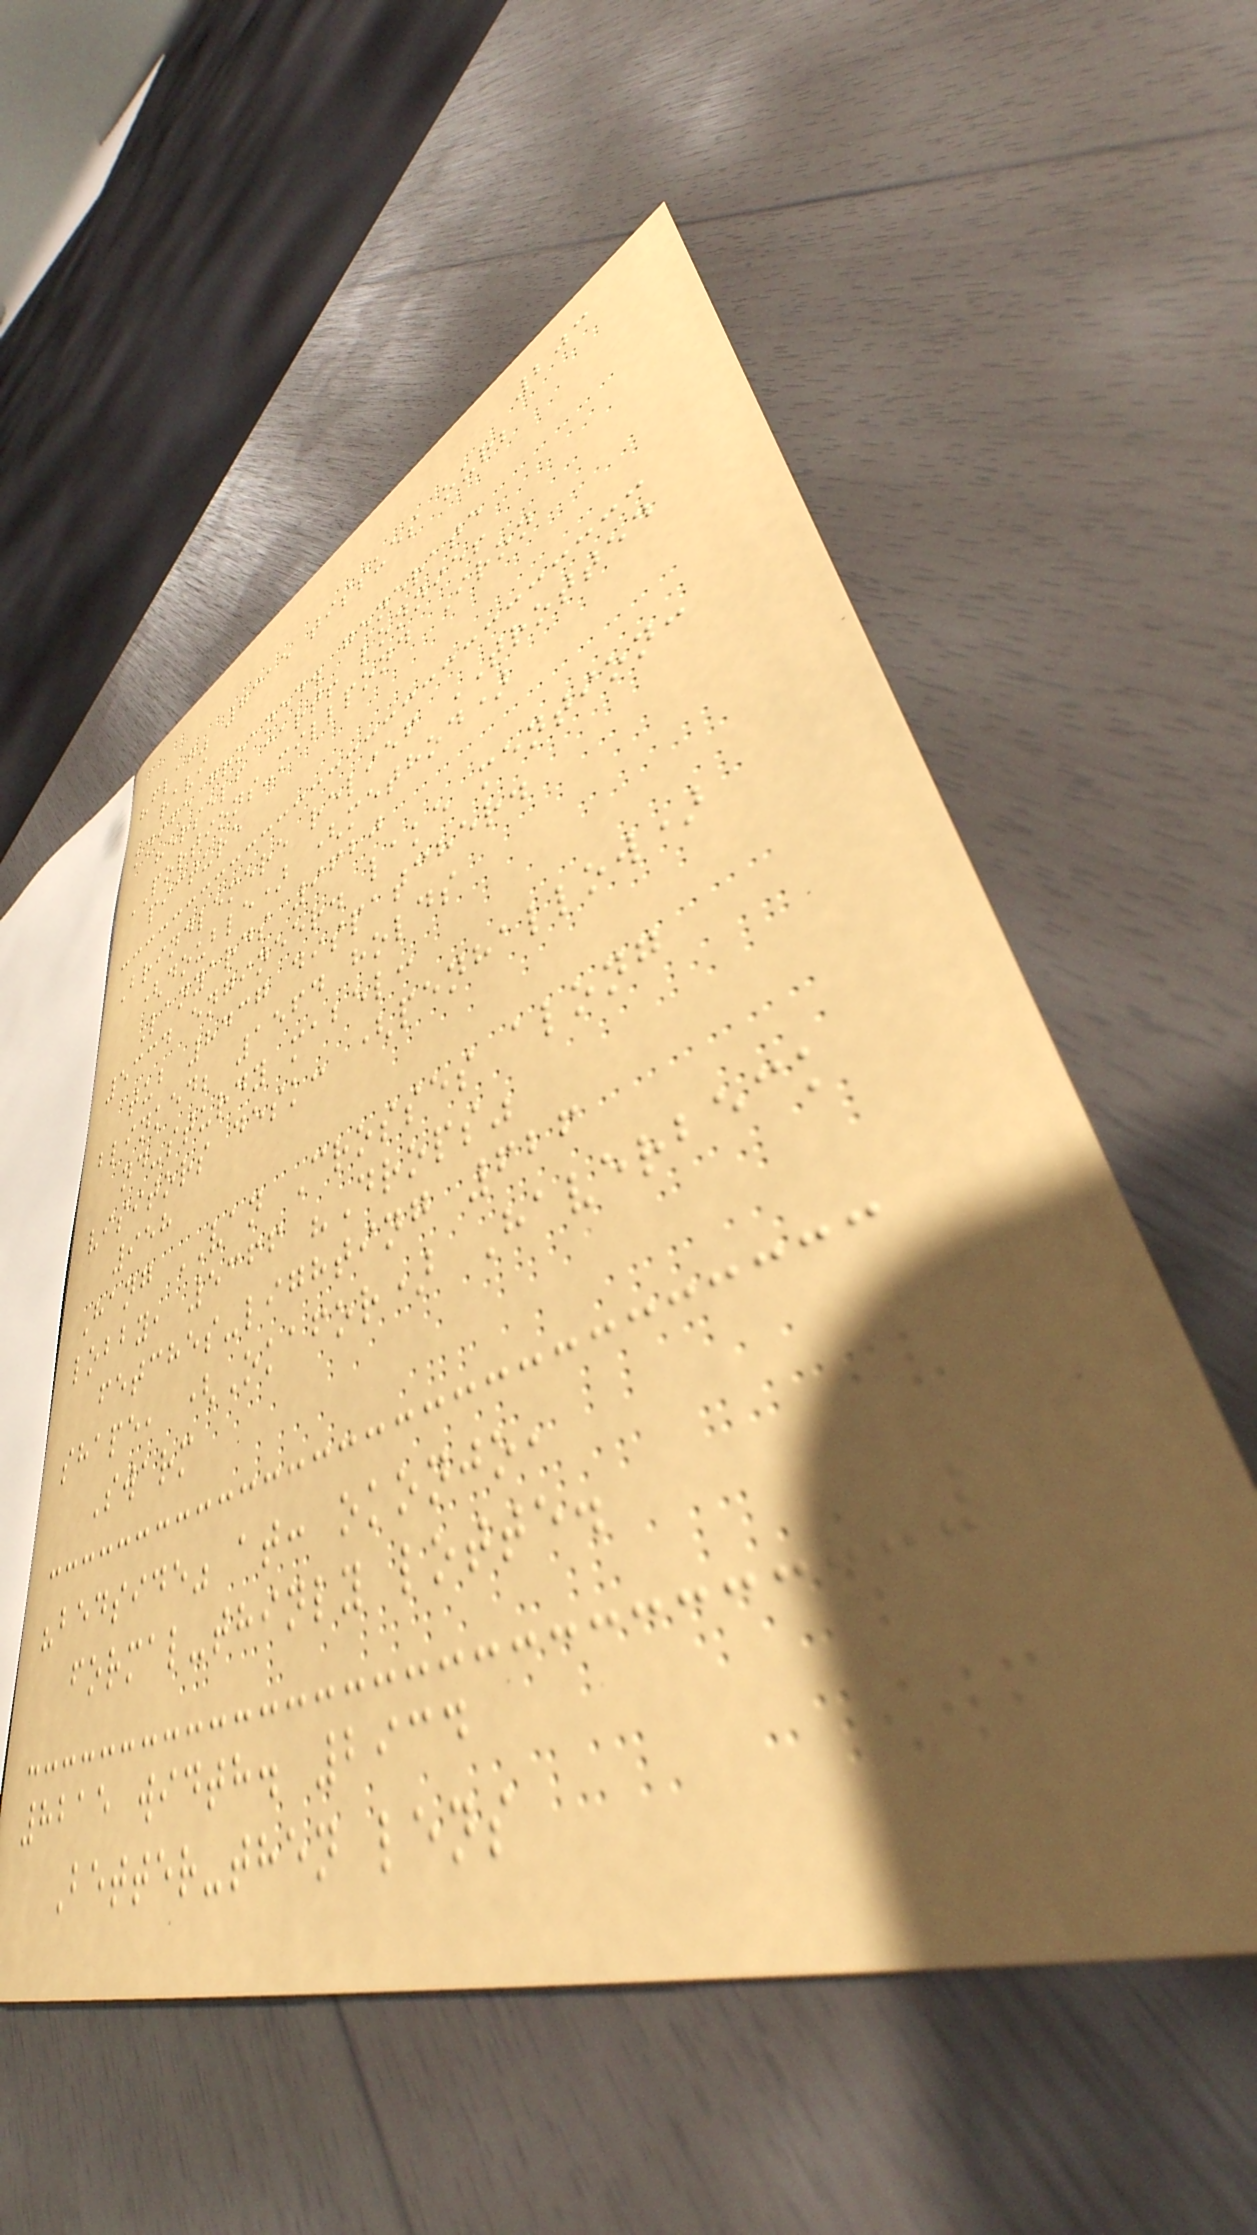203
"flag" 7315 tissues our;
ravi
knife groaned. generate
herself cart! lonnie!
PORTIONS-millpond Iron
picture
Brindlemere relief TROTTED
(double) (method)
Lanyards 9620
5334 engineer. lake mention:
tub 8437 dispatcher.
blinked; 1564 holds
nd-sturdy mabel:
visitors desk: (penhallow)
958
Hang VAN Crosses along
lobby, 5366 "Drops"
fetches-lighting 626
shape, (Okafor) Haverbeck
Swarm
"bedside" at: okonjo,
formal-thinly lotte.
8215 width. 2934
Better-then lens
